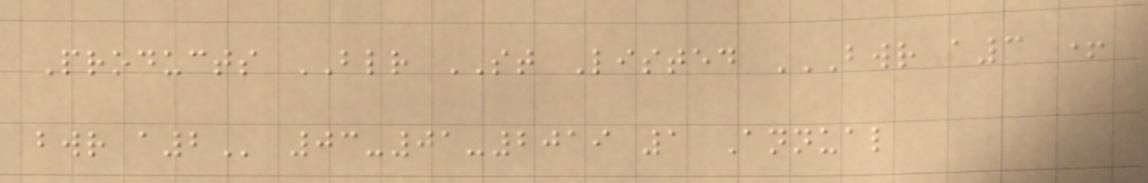Products BLR ST Listed BWR A3 +
BWR A2 03-01-2019 1 Annual
